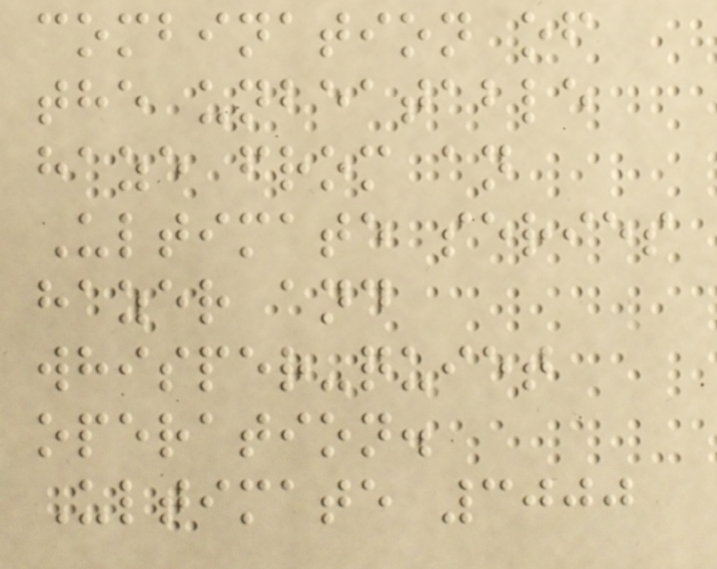combination of
the unbeatable
haze from an
Ultimate series
hazer and
whisper-quiet
operation.
Ultimate 3000
